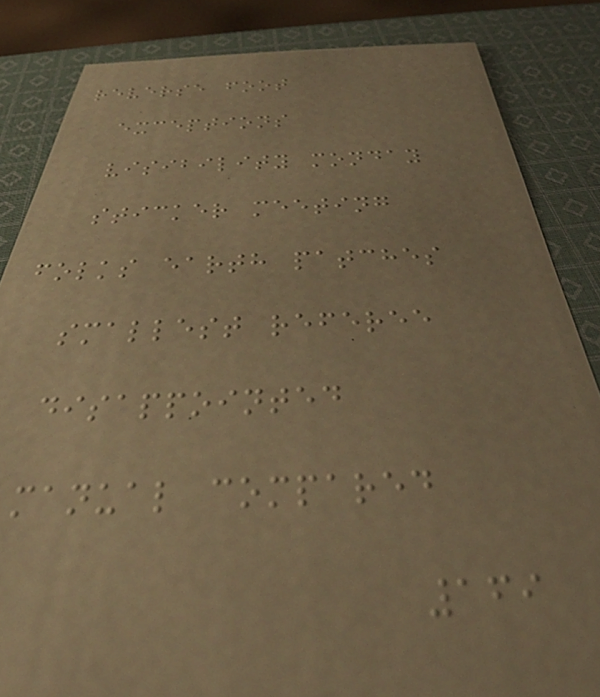reverse foot
exceptions
visibility monday
sticker meeting
folks earth patches
smallest referee
disappointed
manual compared
169
